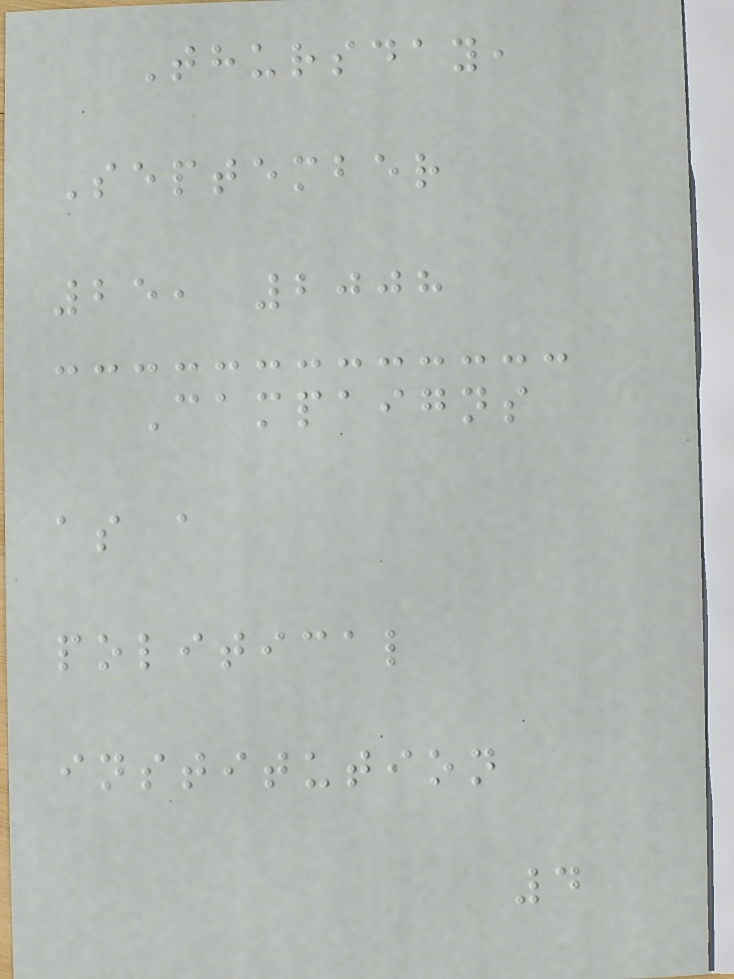Thursday,
September
25, 2008
Campaigns
as a
political
institution
4
